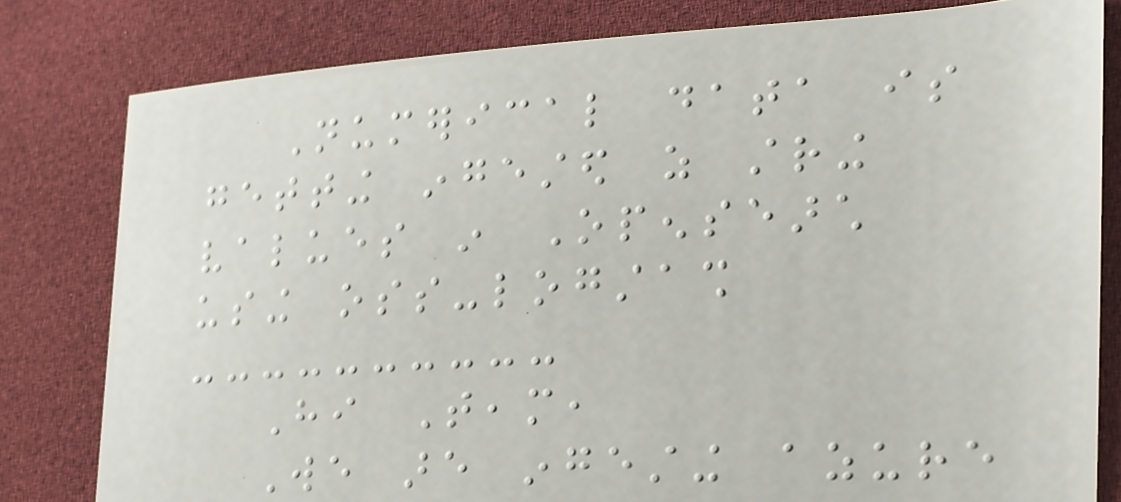Numerical data is
getting ingested as string
values in Opensearch
using oss-logstash
Hi Team,
We are ingesting azure
